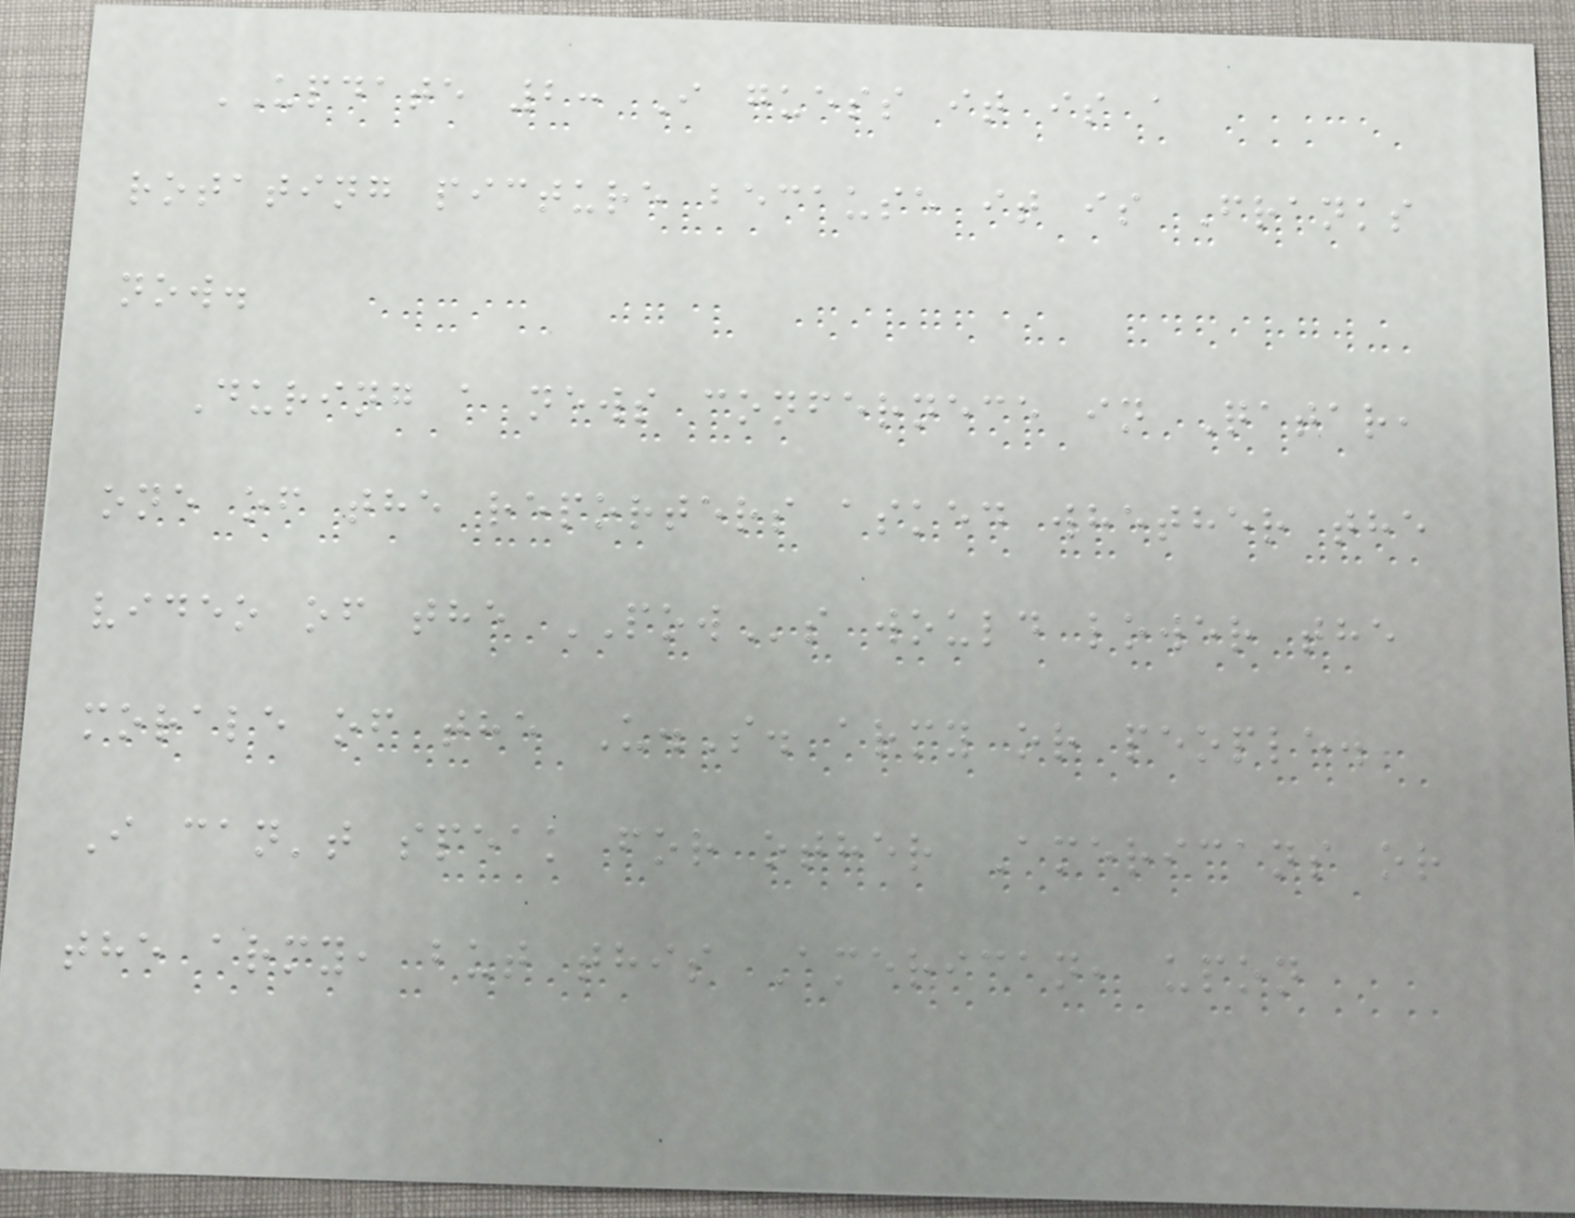UPDATE 2: I guess it is a
rotating picture because it is Franks
now.
During a news confernece in Qatar,
one of the reporters asked whether the
video of the POWs would lower the
morale of the U.S. army or people.
I can't speak for other Americans or
the army, but this American, upon
